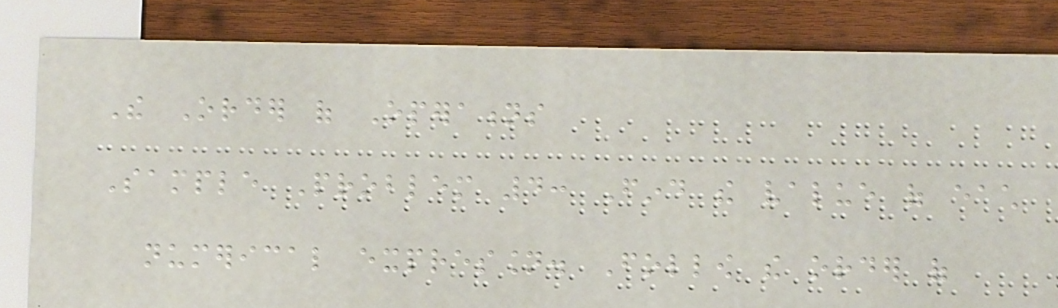The Order of Operations
Sample Problem 4: Find the value of each
numerical expression. Follow the order of
